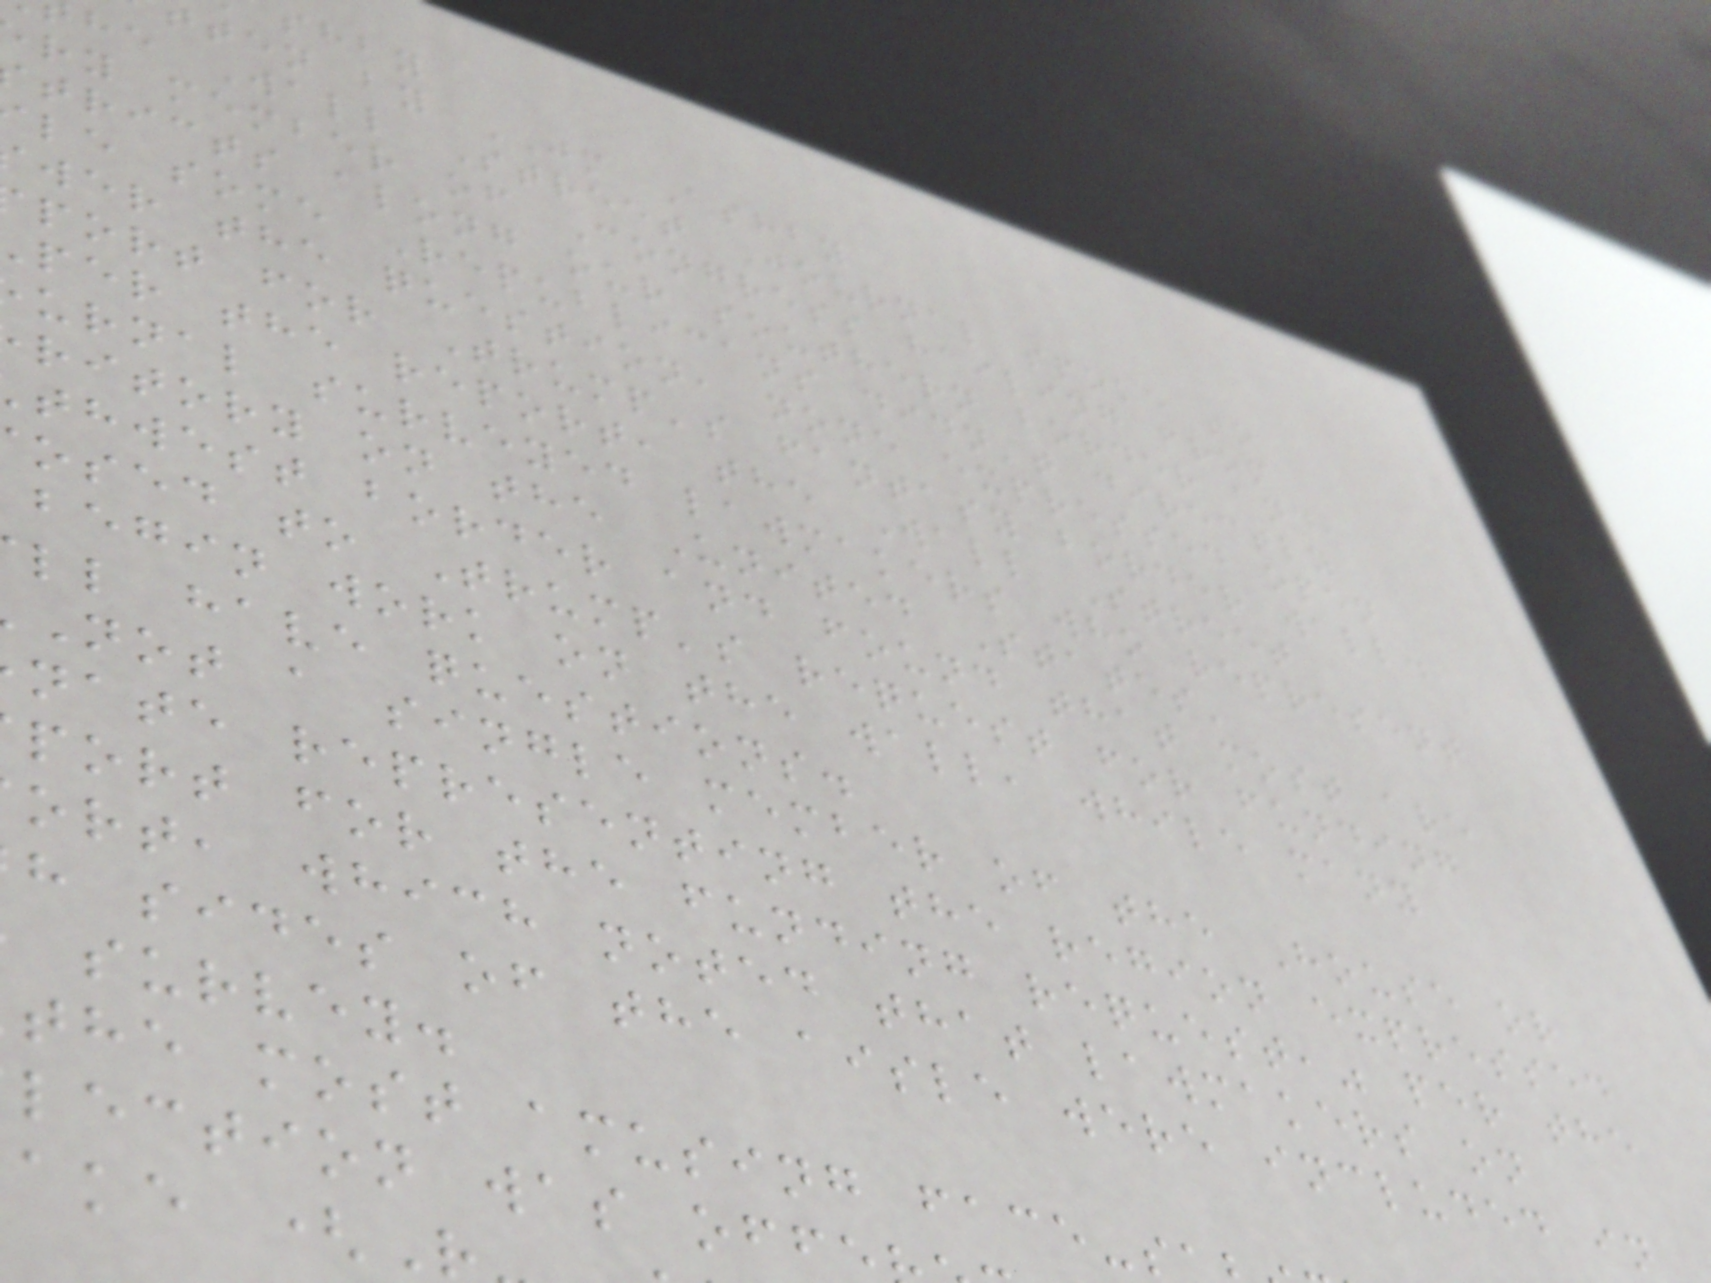shby
tten by JM Ashby
he Wall Street Journal spoke to
ry member of Congress hailing from
tricts along our southern border and,
le some Republicans didn't directly
wer the question, none expressed open
port for Trump's fantasy border wall.
per the report, the Wall Street
urnal surveyed lawmakers who represent
ritory on the United States'
thwest border and found that most are
osed to Trump's request for funding
begin work on the wall, while many
ll have questions.
Not a single member of the House or
nate representing the region expressed
port for the funding request," per the
ort, which noted that lawmakers on
h sides of the aisle were included in
survey.
the most amusing face-s
lection was off
